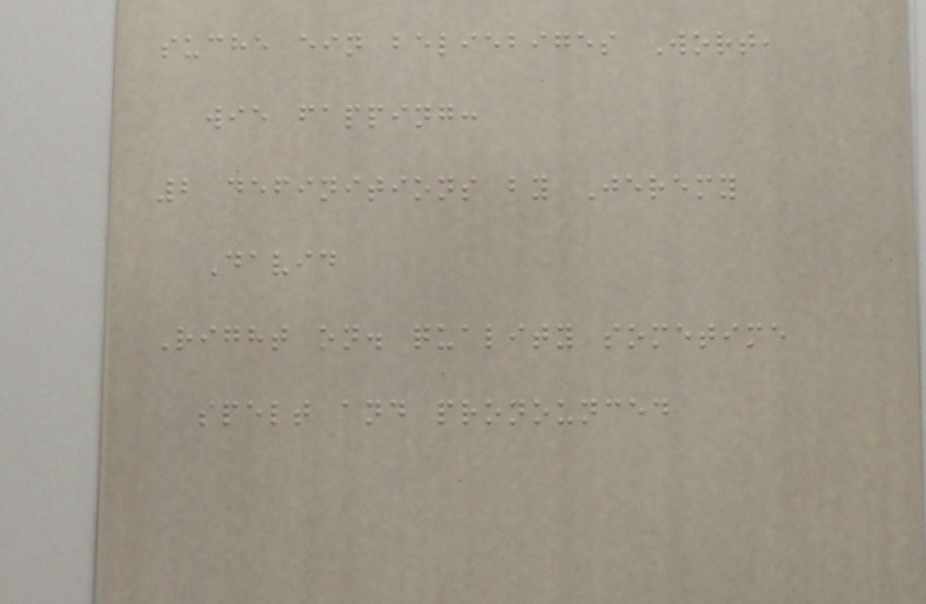suche ein beliebiges Wort,
wie fapping:
2 definitions by Jeremy
David
Right on. quality sometime
spelt and pronounced
